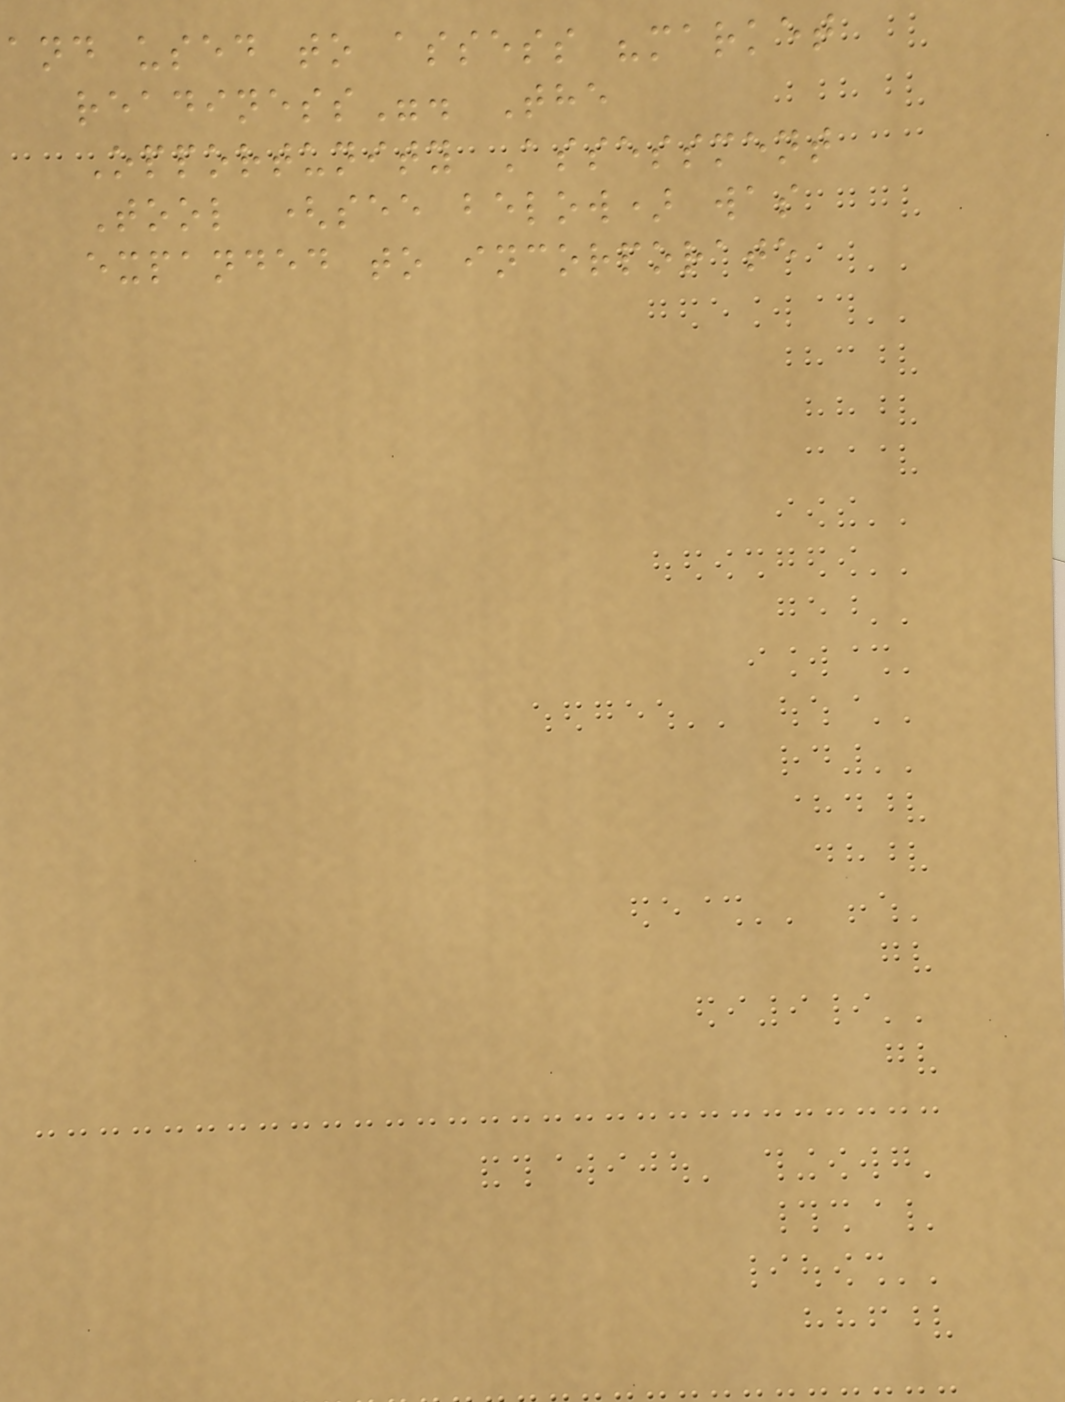and used to assess "market
readiness". The
Opportunity Assessment
Tool (see below) was
expanded to incorporate
